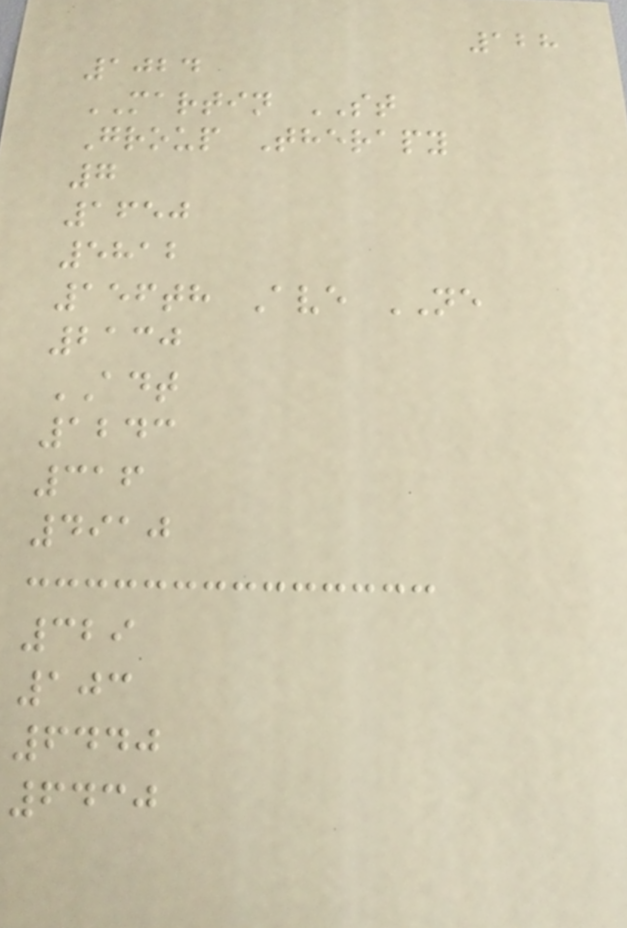128
1024
MARTIN ST
Group Therapy
7
1650
5812
156th Ave NE
2130
ADT
1243
316
4910
329
103
6440
6430
